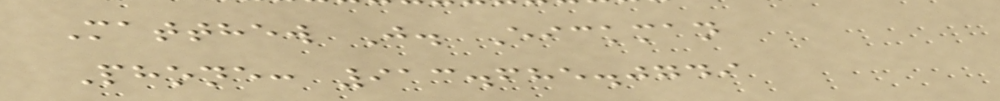Matthew J. Eickman
Phone: 913.685.0749
